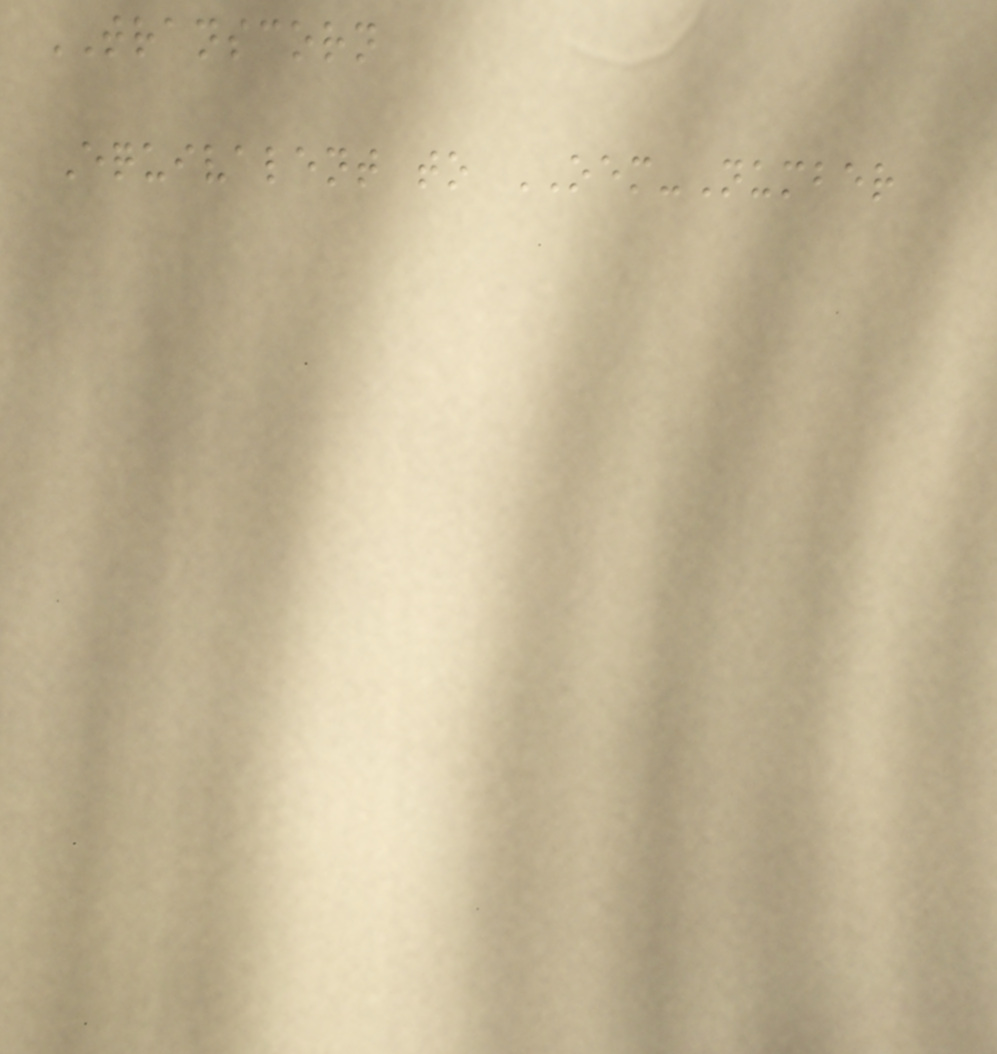TRANSCORN
Equivalent to OEM-Number
